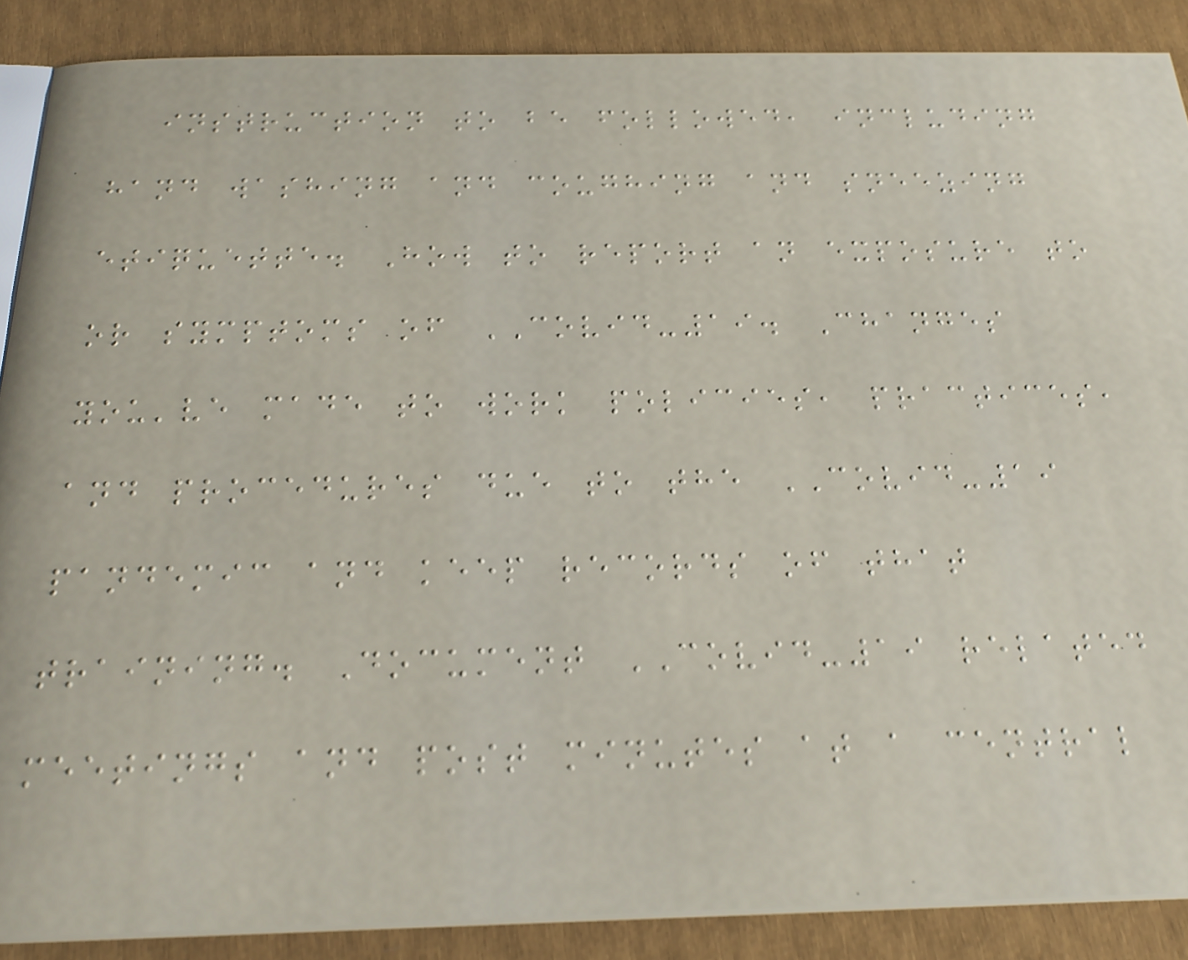instruction to be followed, including
hand washing and coughing and sneezing
etiquette. How to report an exposure to
or symptoms of COVID-19. Changes
you've made to work policies, practices,
and procedures due to the COVID-19
pandemic and keep records of that
training. Document COVID-19 related
meetings and post minutes at a central
